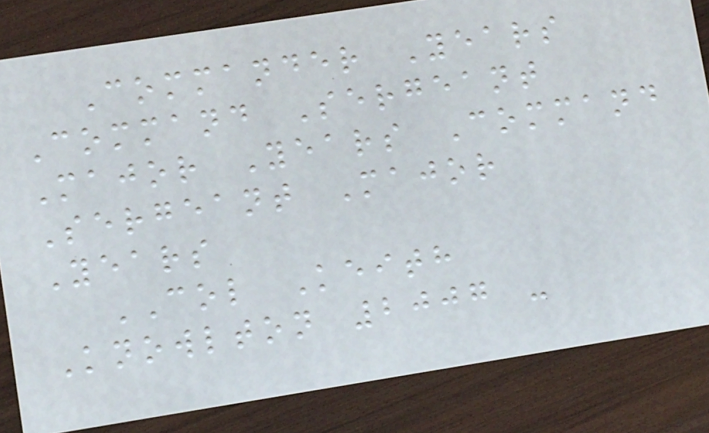Commander Years
Command Sergeant
Major Years Command
Sergeant Major
Years
COL Keith
Knowlton 2007 -
